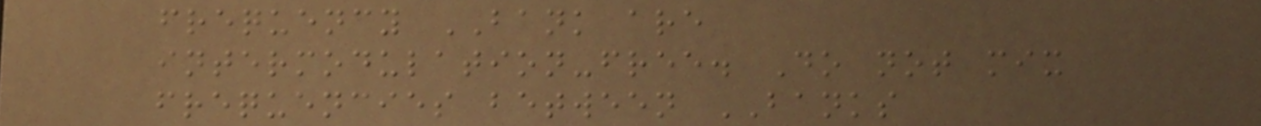frequency BANK are
intermodulation-free. Do not mix
frequencies between BANKS
